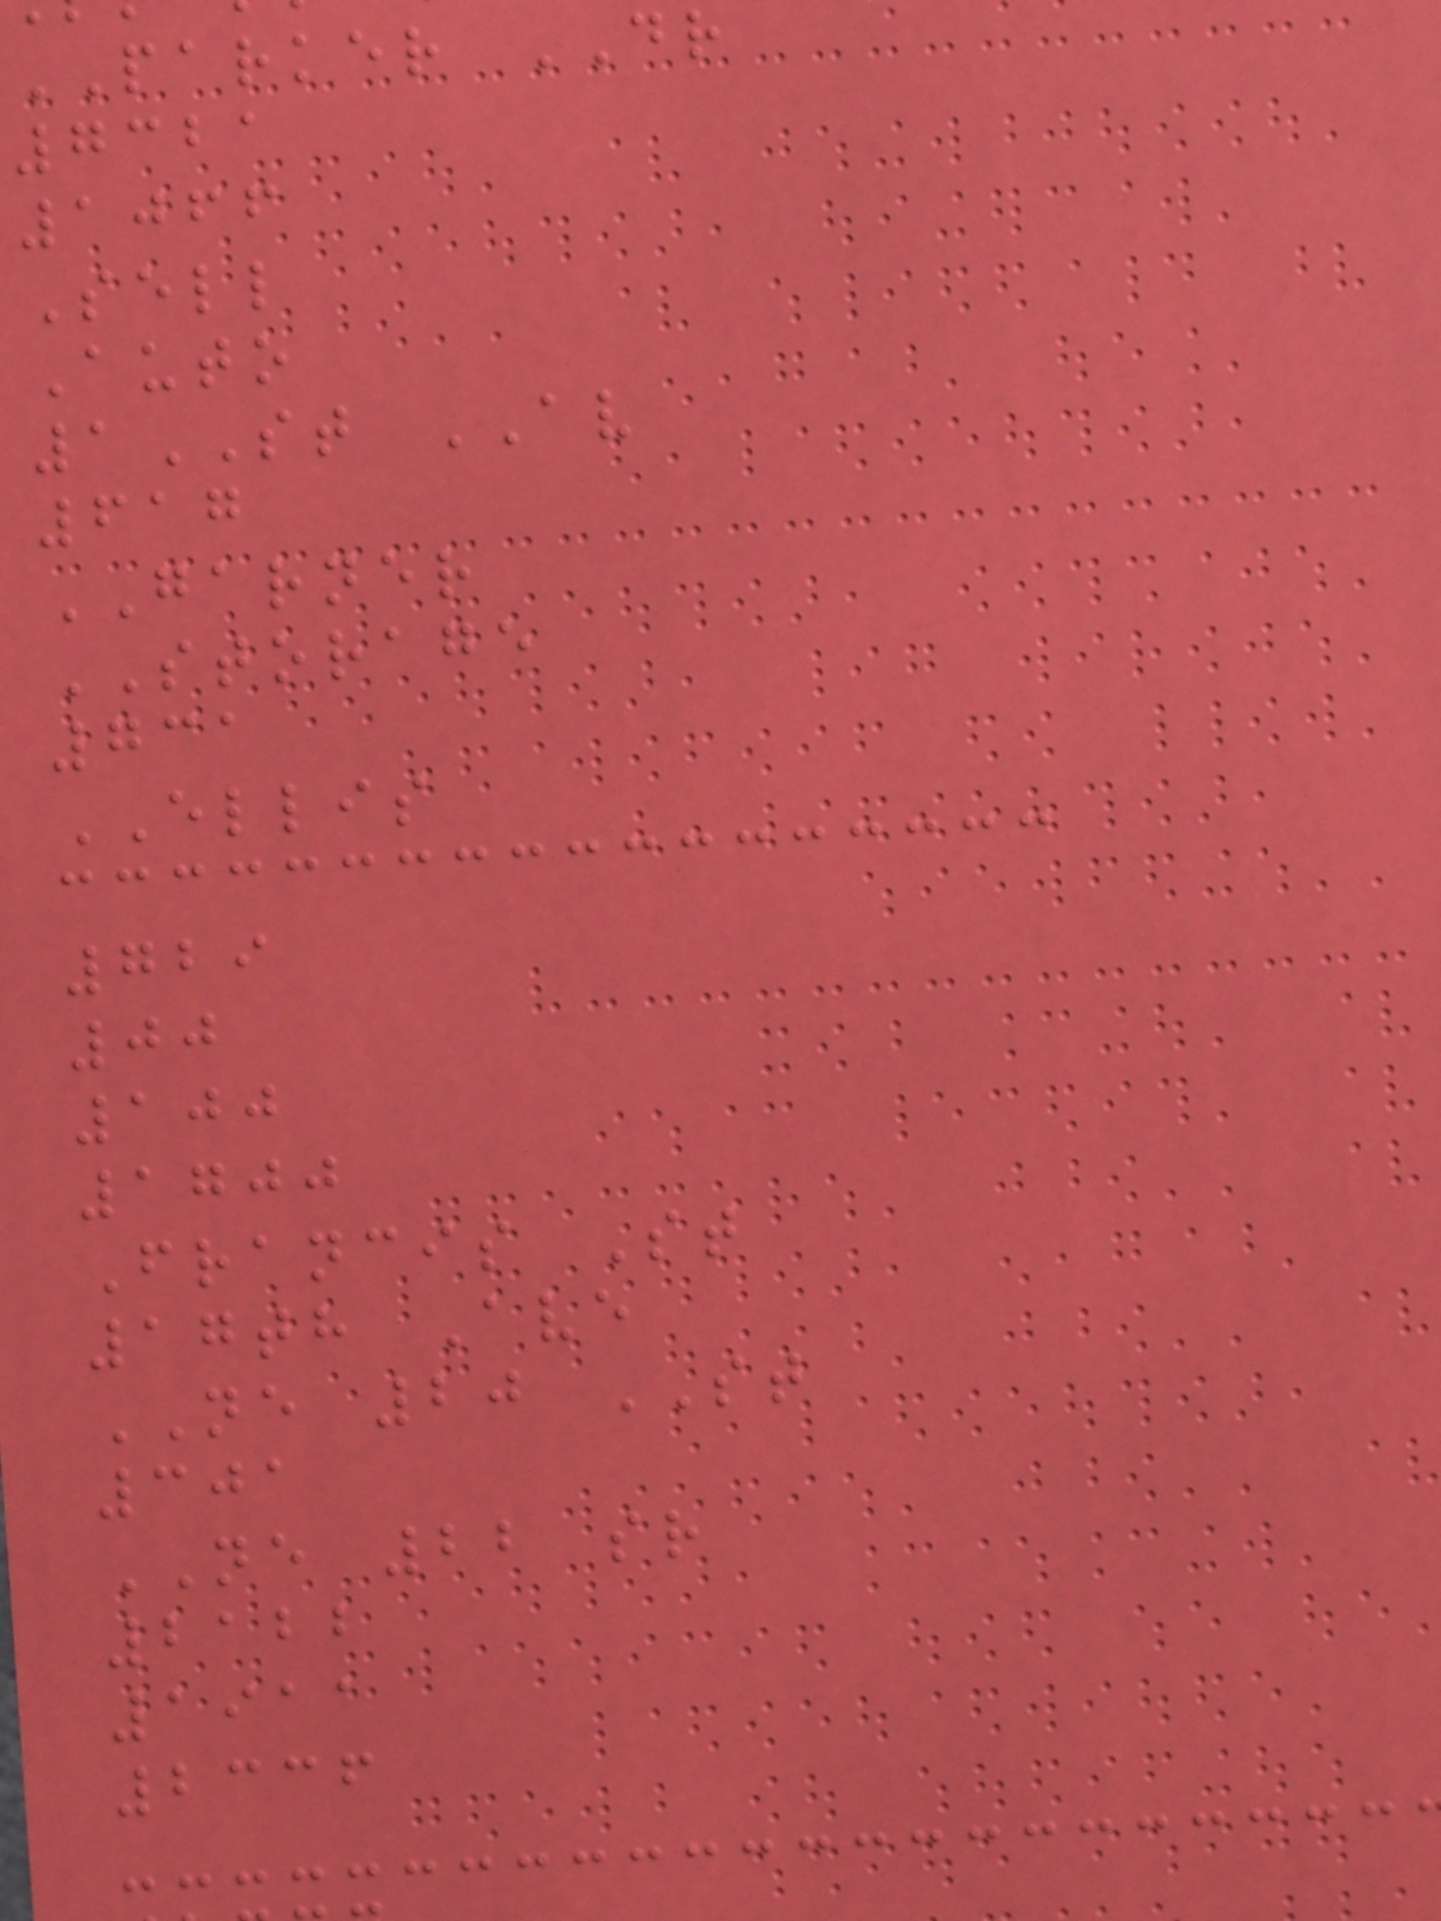PARKER DR
7321
1066
Sell
Auto
1ST AV
617
GARNER
STORAGE
731
ELLIS
729
00
100
1700
Francis St
17th Ave
NE 20 ST
301
NE 22 sr
2122
1911
2336
